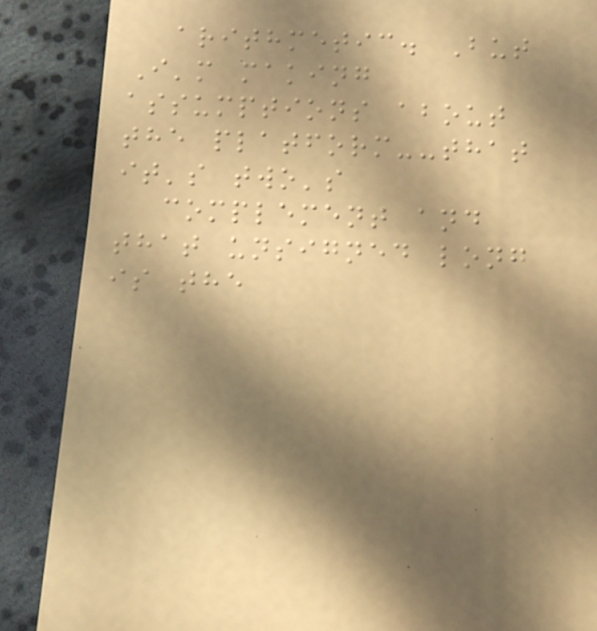arithmetic. But
I'm making
assumptions about
the platform--that
it's two's
complement and
that unsigned long
is the
